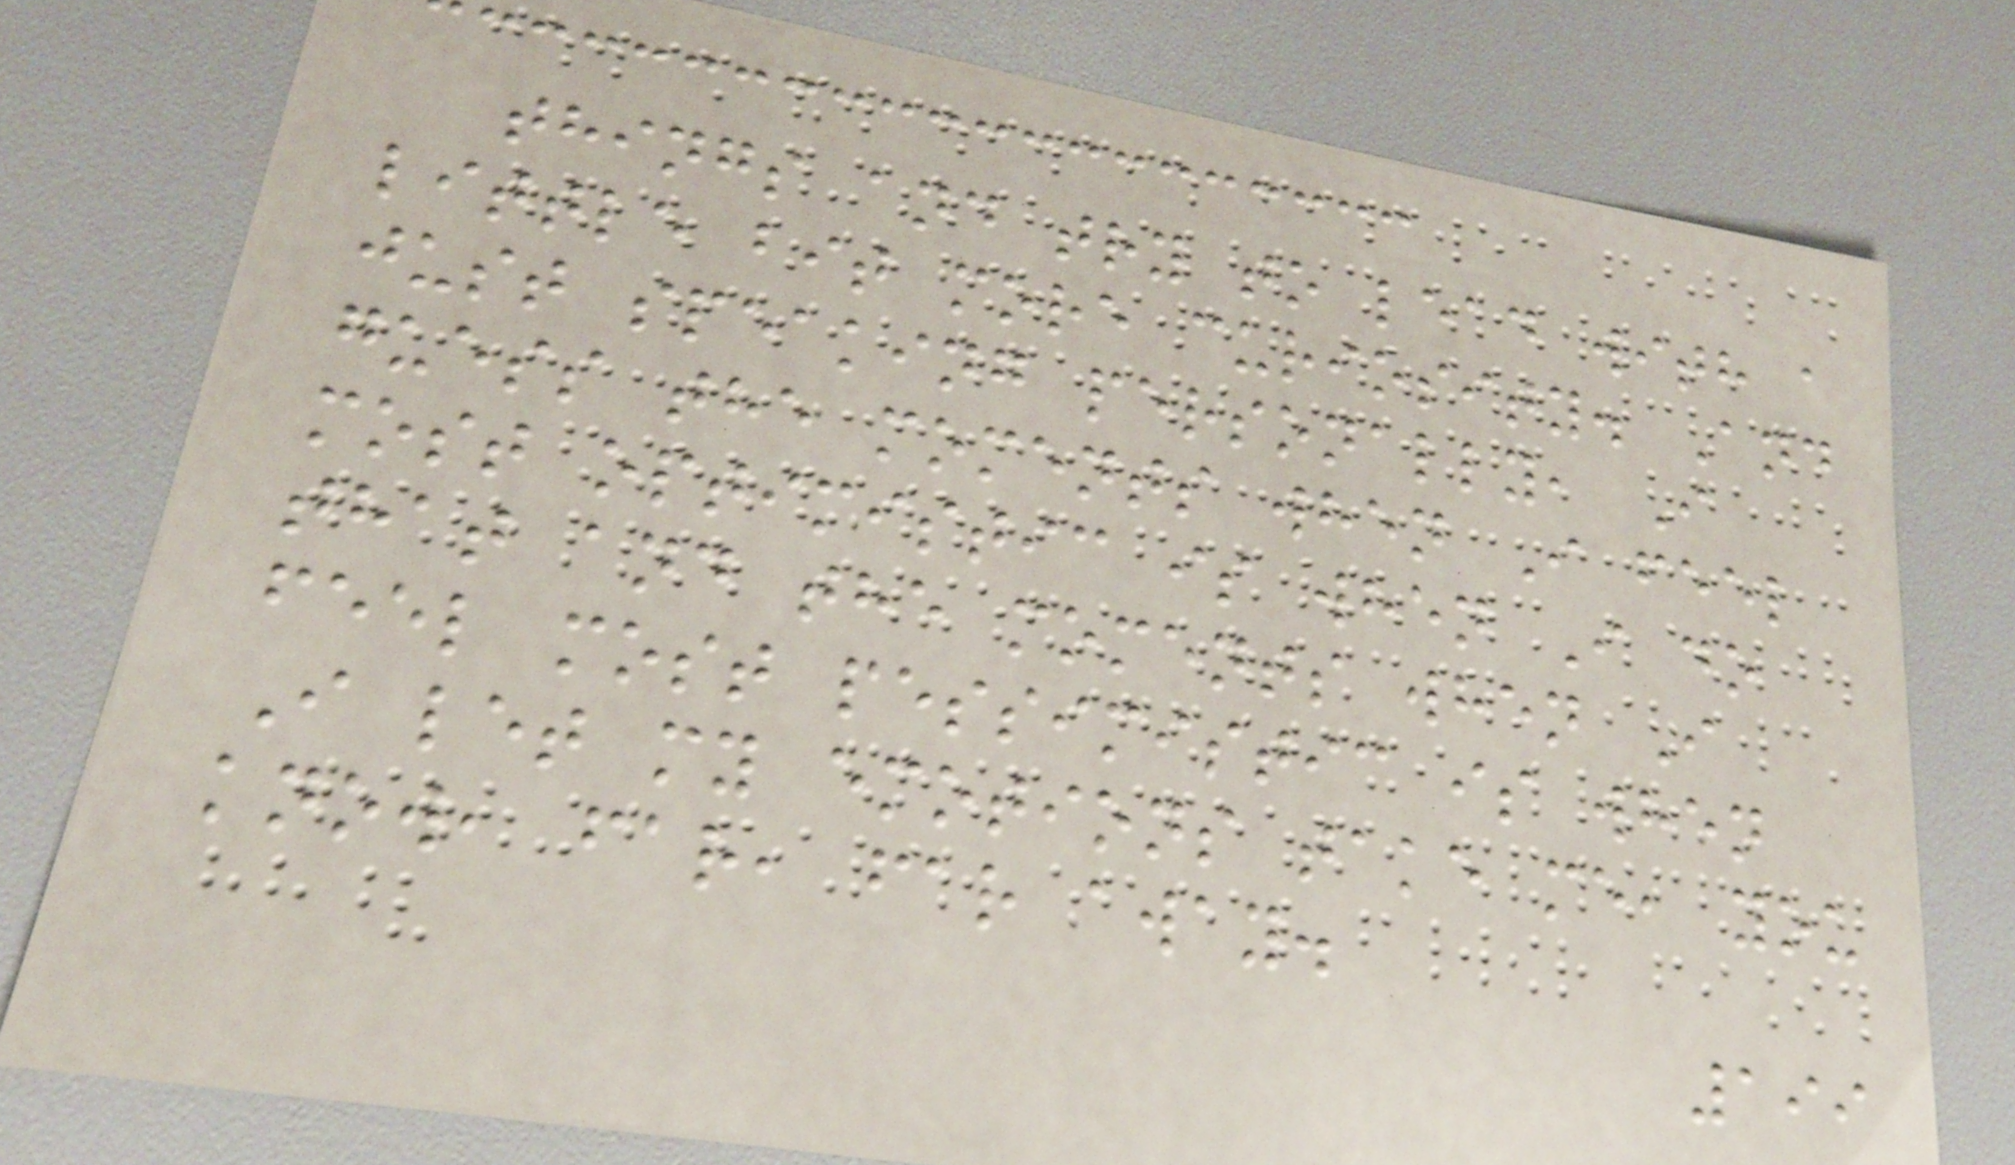things and try to lead with a
little bit more curiosity. And
just speaking personally, I
guess the moments when I feel
most optimistic is when I do
that and the moments when I
feel most pessimistic is when
I let my emotions take me, you
know, far, far away.
199
